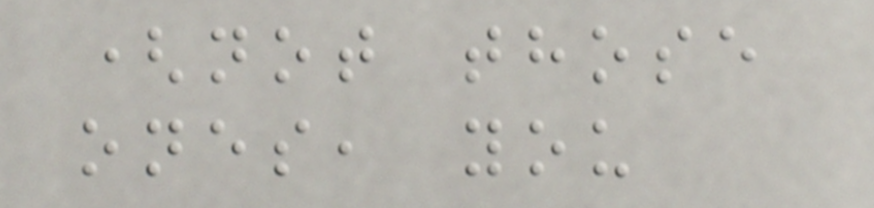(not those
ones, you
